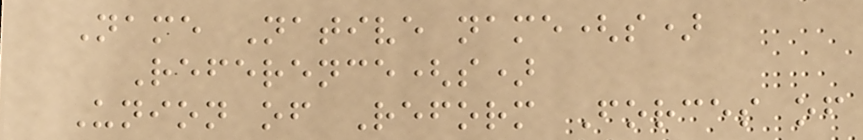Name Native name(s)
Reference(s)
Union of Reform Forces of
